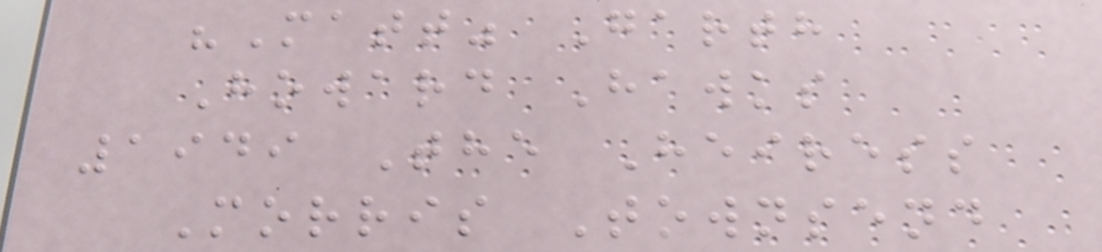"Matt" Garth
Howard Hawks
1949 The Heiress
Morris Townsend
